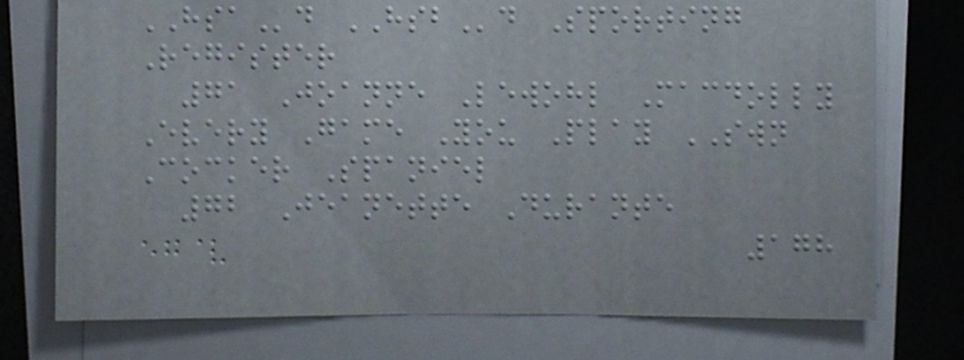HSAd HSBd Sporting
Register
71 Joanne Lewohl Macdolly
Every Game You Play SWN
Cocker Spaniel
72 Jeanette Durante
178
